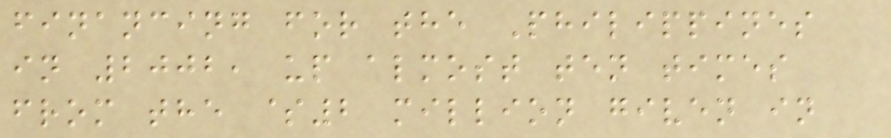financing for the Philippines
in 2002, up almost ten times
from the $2 million given in
